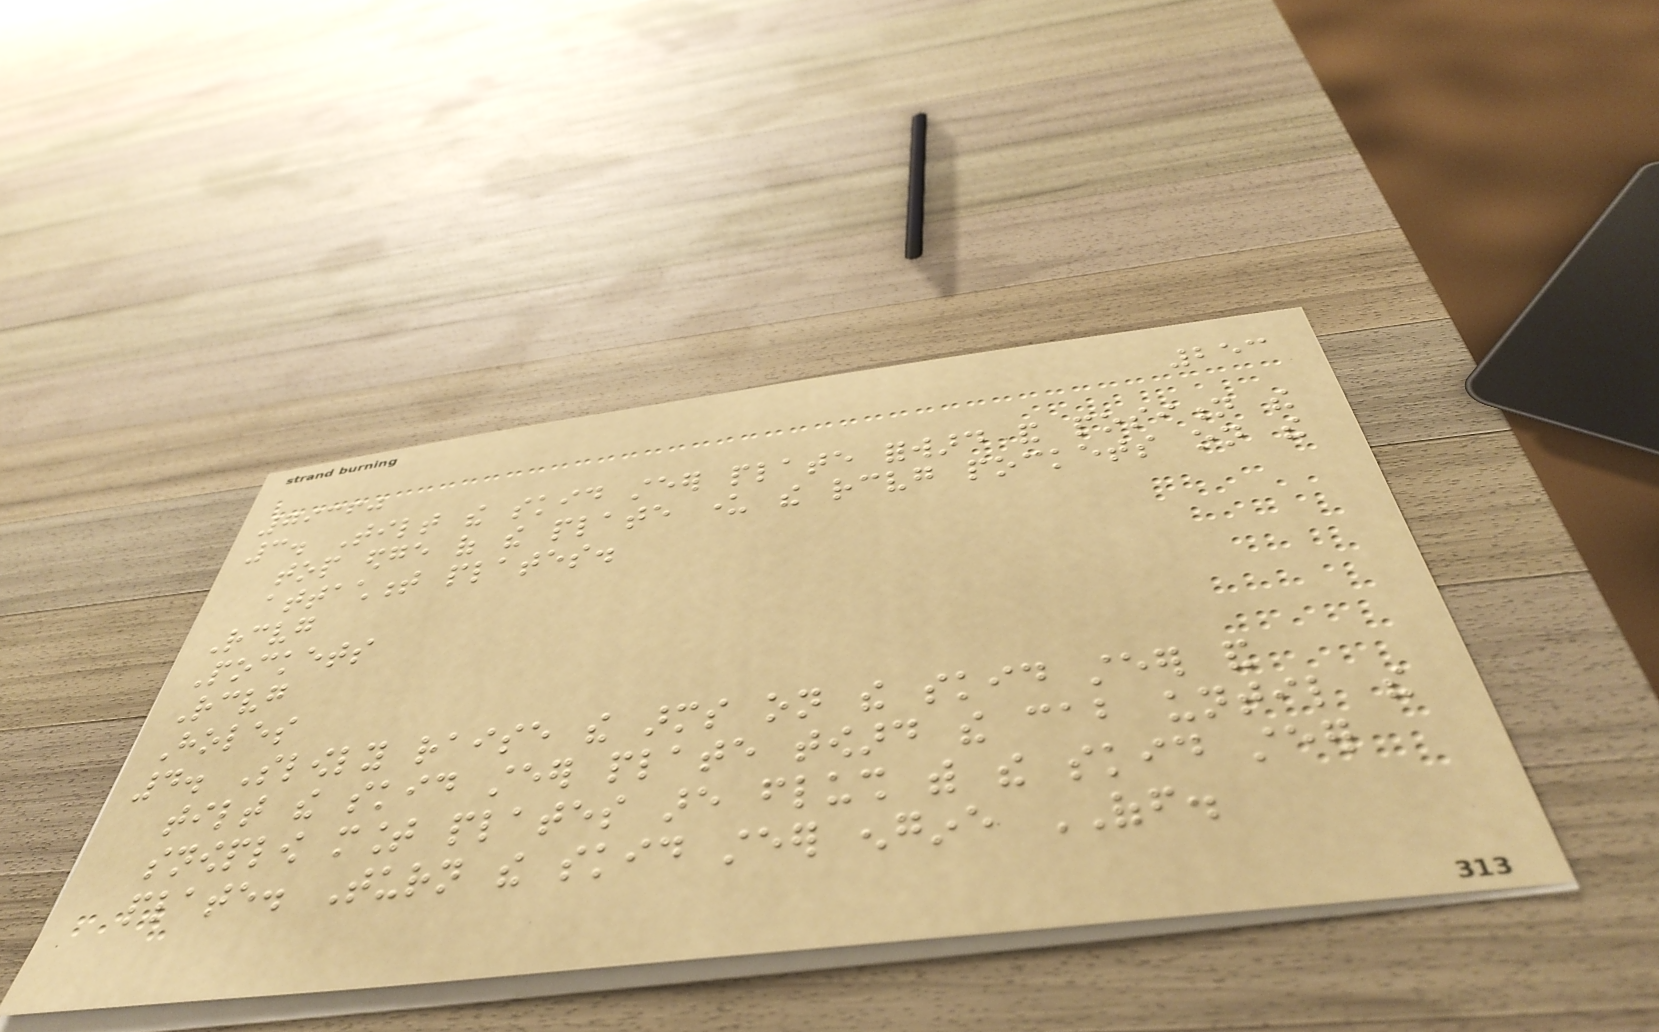253
79360
3. Tilt the skid steer plate forward and position the
top edge of the plate under the receiving pockets on the
attachment plates.
Receiving
Pockets
Receiving
Holes
4. Slowly raise the arms on the skid steer and
tilt the skid steer plate toward the cab until the
snowplow mount plates are flush with the skid steer
plate. Turn the skid steer engine OFF.
